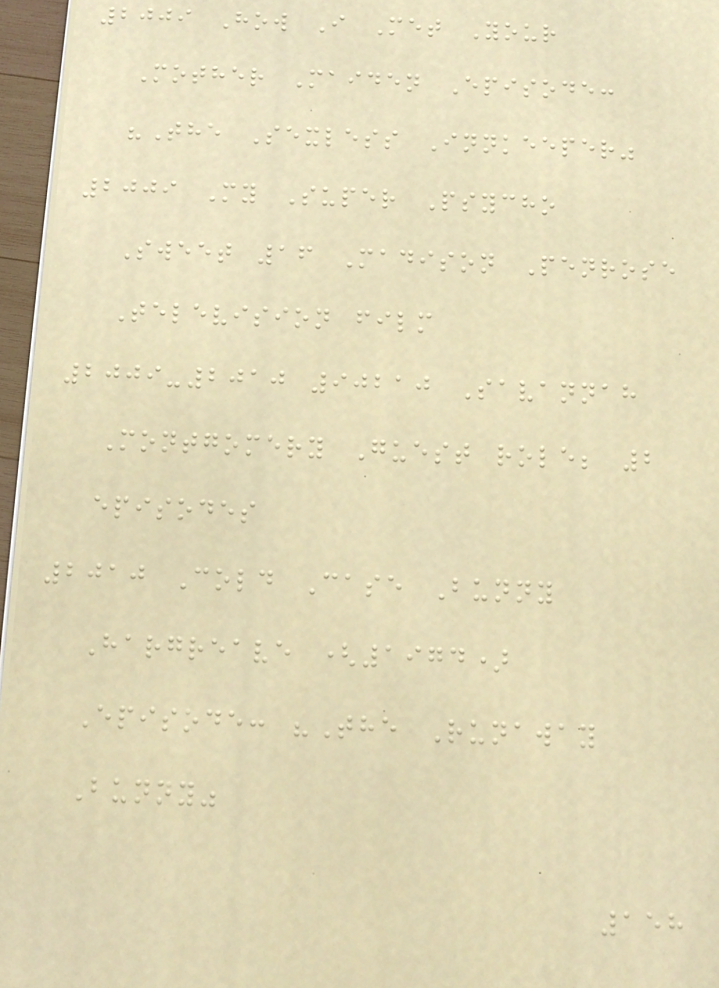2009 How I Met Your
Mother Maiden Episode:
"The Sexless Innkeeper"
2009 My Super Psycho
Sweet 16 Madison Penrose
Television film
2009-2010 90210 Savannah
Montgomery Guest role; 2
episodes
2010 Cold Case Bunny
Hargreave (1974)
Episode: "The Runaway
Bunny"
158
